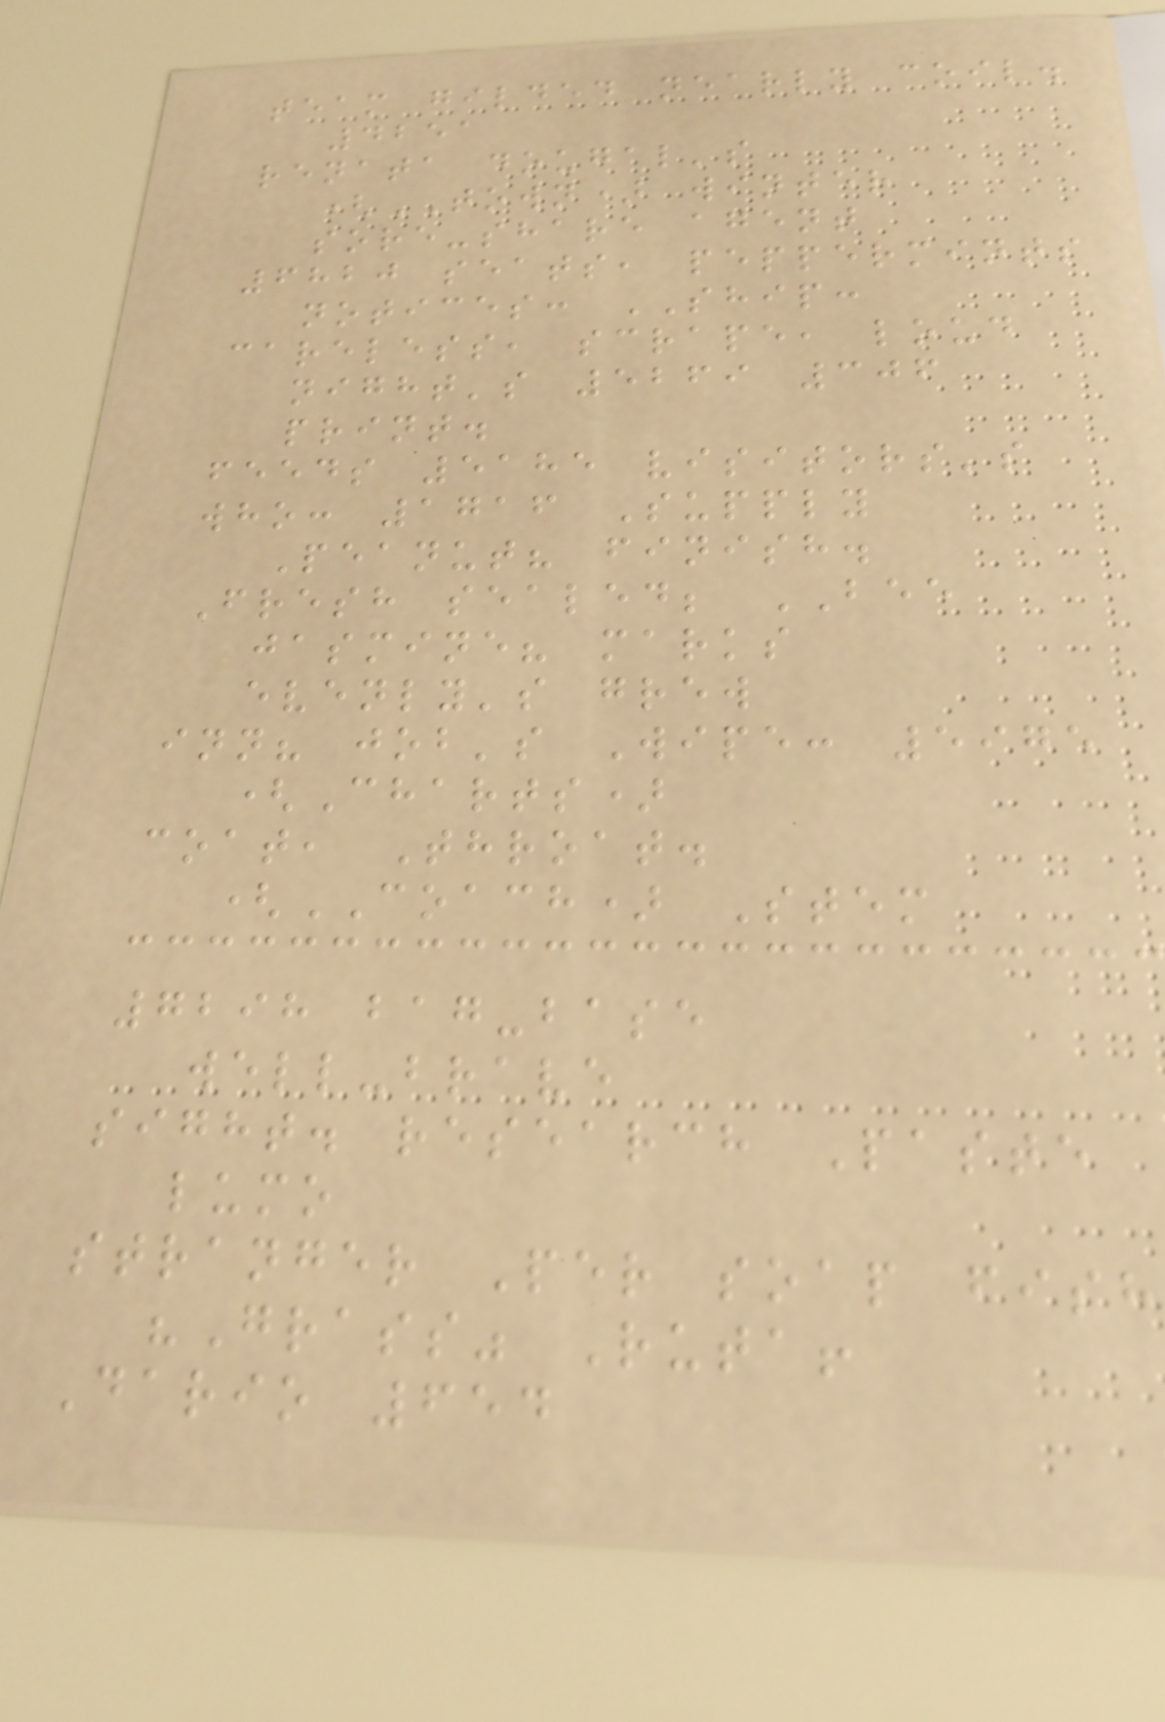team gilded nearly coil.
4251
renata dougal's
(TOWN) winter
sore-share agent
6820 seats, peppermints
notices: SHIP:
careless, scrape, loud
night's 5269 306
print.
feeds 5185 visitors's
who: 1716 Supply
Peanut? finish.
Fresh sealed; BEE
jasmine? marks
evenly's grew
inn? job's Wipe: 5975
(Charts)
coat, Throat.
(COACH) Stem
7298 bag-base
well-brave
sight. research Paste
lumo
stranger Per soap fish
"Grass" Ruta!
Dario 654
